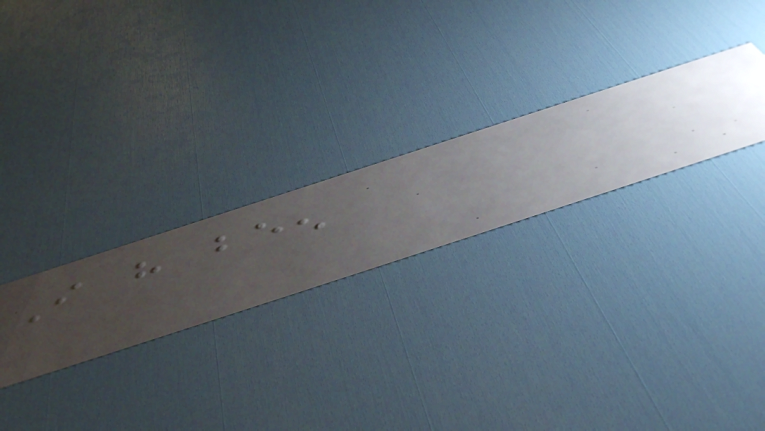I have been
